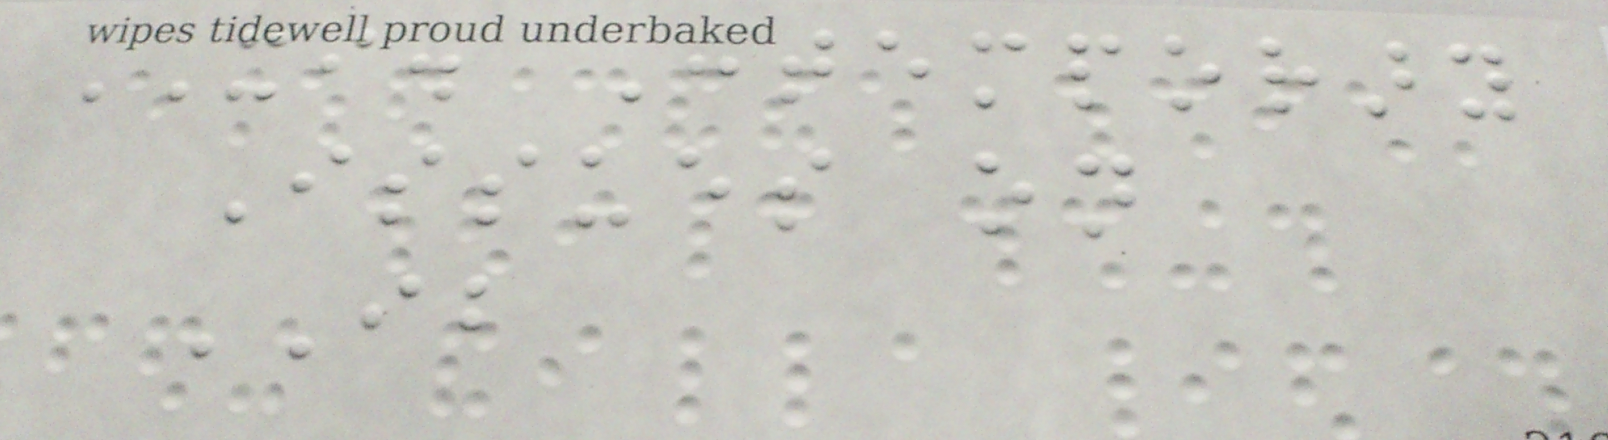XI. Contemporary
Issues on
IB
